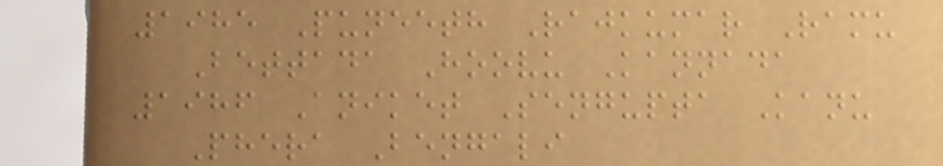1985 Puneeth Rajkumar Ramu
Bettada Hoovu Kannada
1986 Aniket Sengupta Kanu
Phera Bengali
